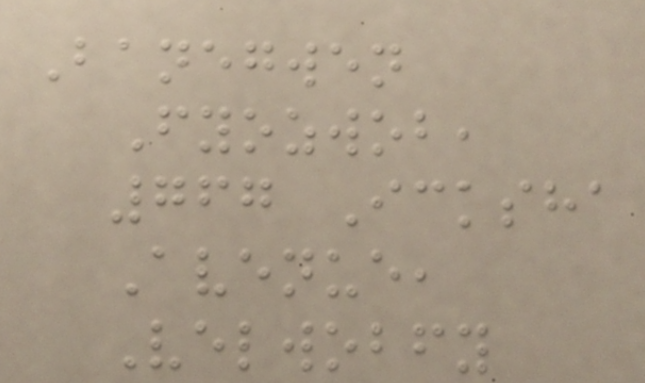Banegwen
Fyozwob,
767 Icksha
Avenue,
Velwobfy
